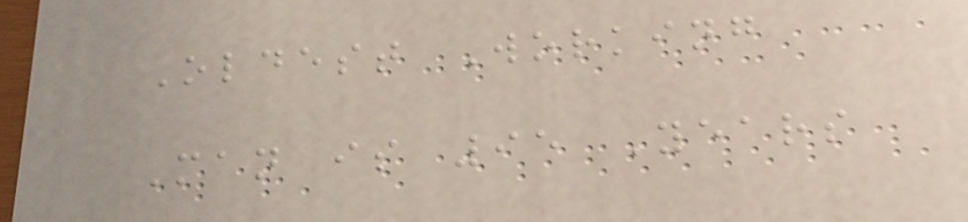Oldest Working
Man is 95 Years
